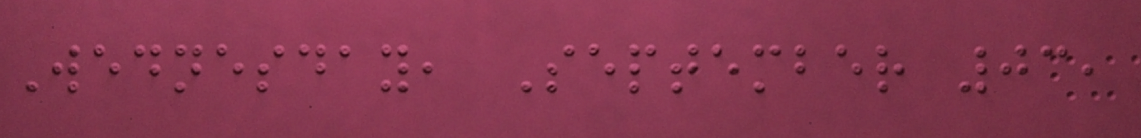Wednesday, September 03,
